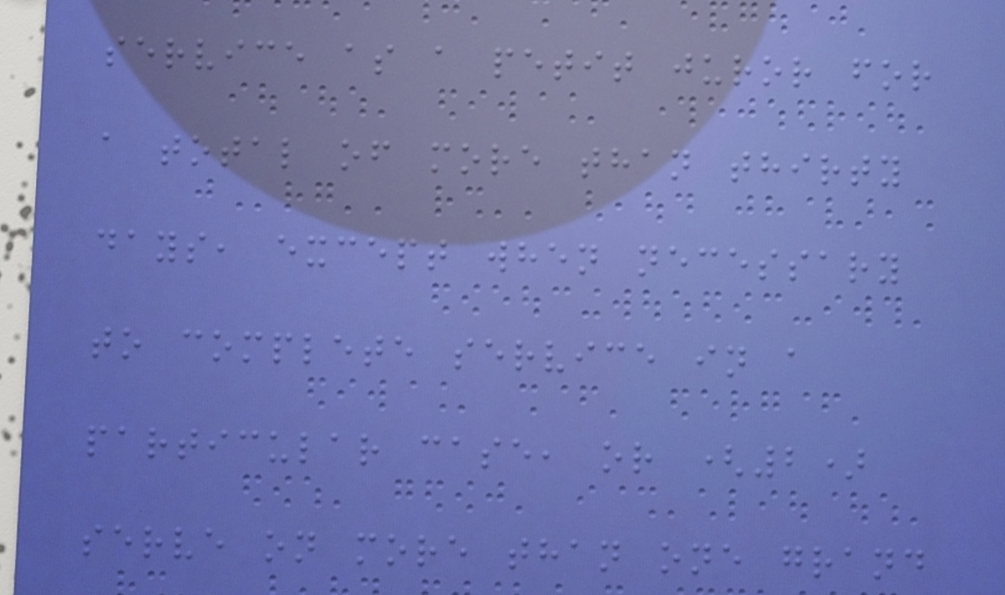service as a petit juror for
a total of more than thirty
days, except when necessary
to complete service in a
particular case, or (2)
serve on more than one grand
